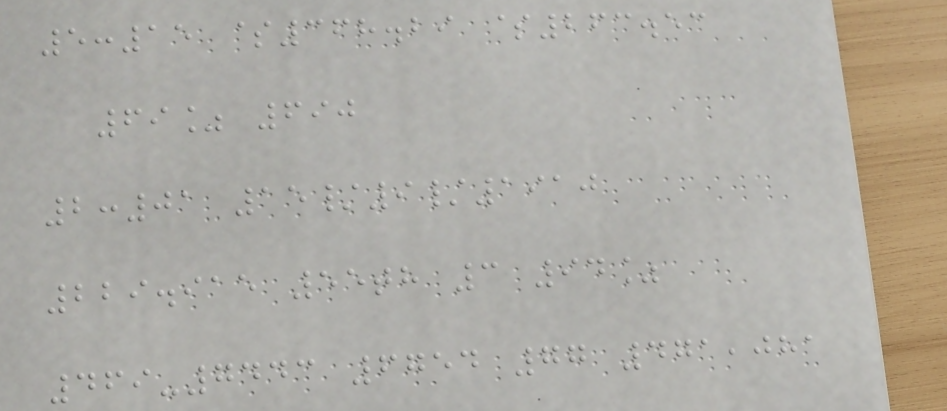5:15 $368.29 $263.53
69% 690
2:01 15/9/1910
229.915 55th 3 94%
469-7443 6754 77 471,081
